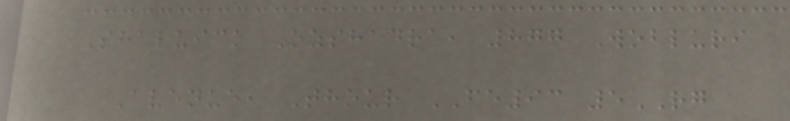Shaluick Ozshadra, 877 Wobluri
Avenue, Thour FE93 5RG
